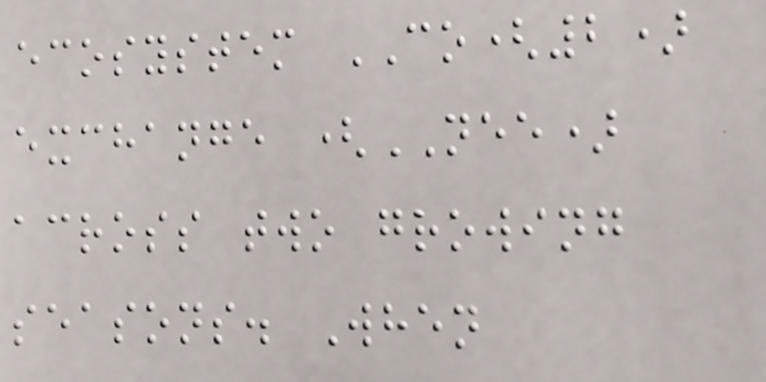ecosystem CO(2)
exchange (NEE)
across two growing
seasons. When
